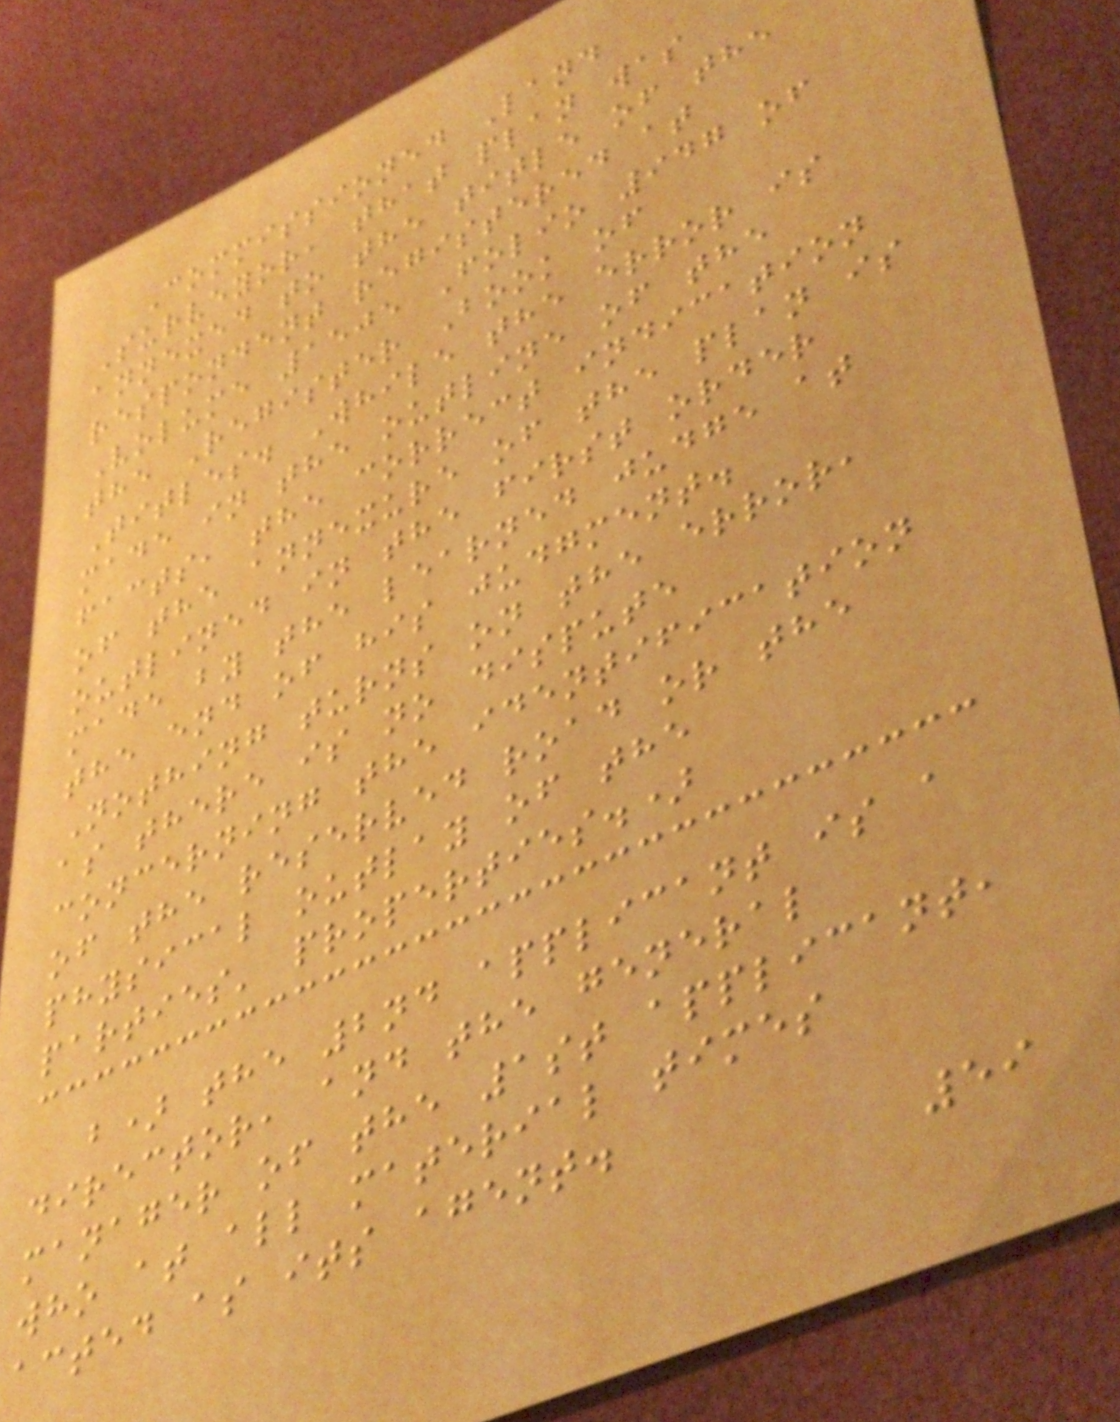Commissioned Land
Surveyor, that plan was
annexed to the title of the
respondent registered at
Volume 1505 Folio 947 of
the Register Book of
Titles. While the error is
made in the outline of the
facts, the correct indication
of the annexure of the plan is
outlined in the first order
made by the learned judge at
the end of his judgment.
Nothing turns on the error,
as there is no dispute
concerning the identification
of the reserved road or the
physical outlay of the
parties' properties.)
b) the 2nd applicant is a
director, and the general
manager of the 1st applicant,
who at all material times
acted as its agent.
59
